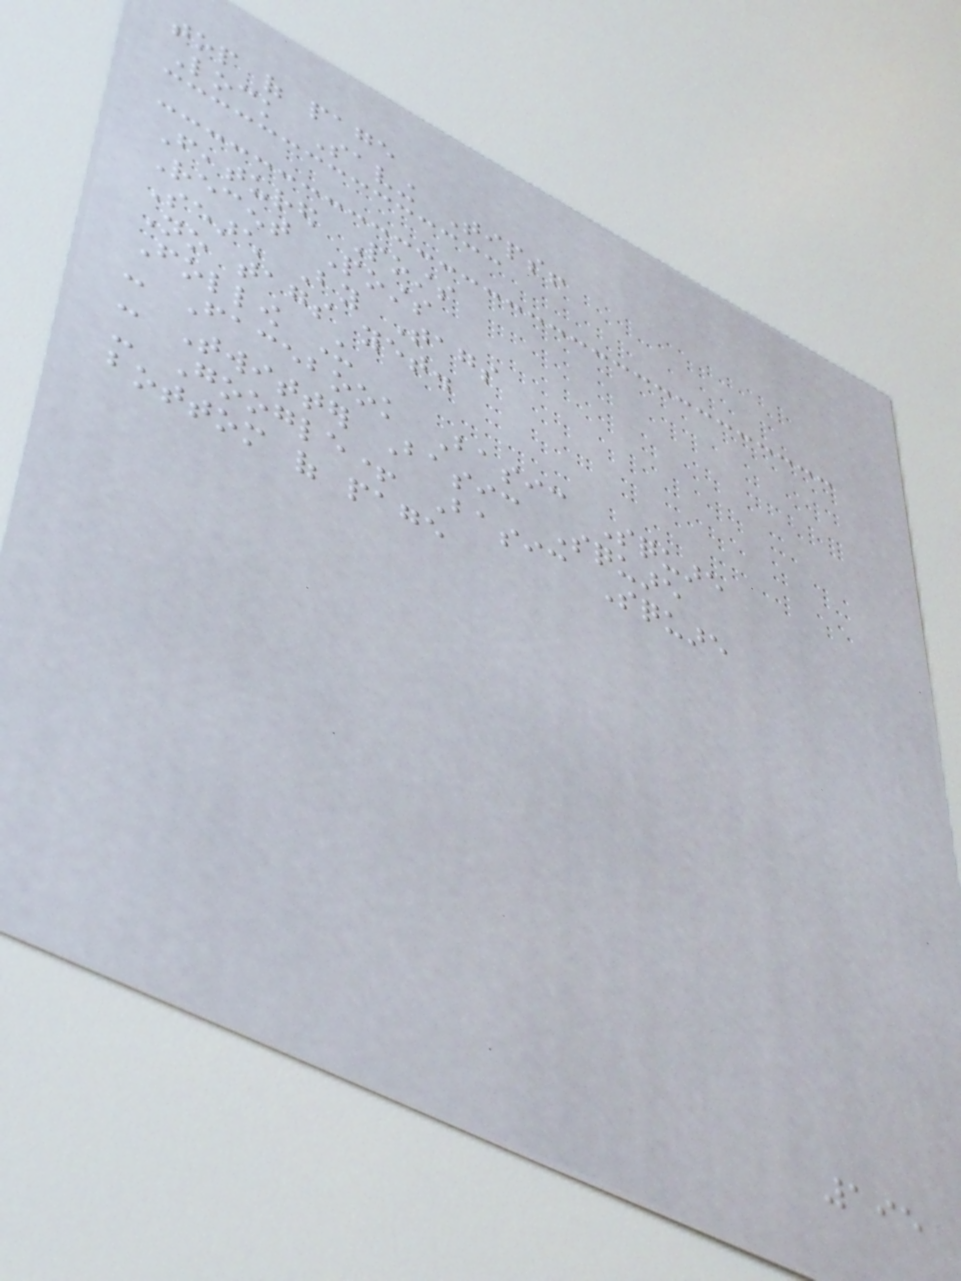top of page
Lock Saving Tips!
Featured Posts
Recent Posts
Search By Tags
No tags yet.
Follow Us
- Facebook Basic Square
- Twitter Basic Square
- Google+ Basic Square
bottom of page
195
